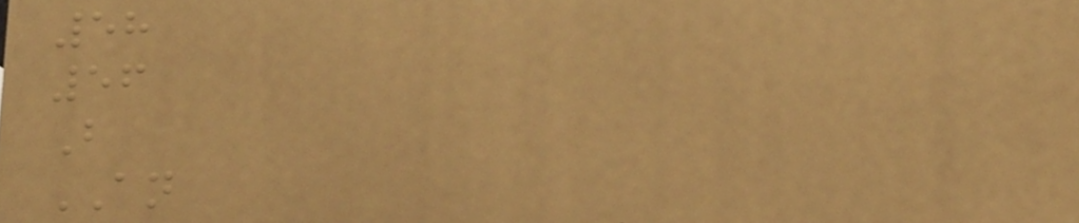58
56
B
AN
